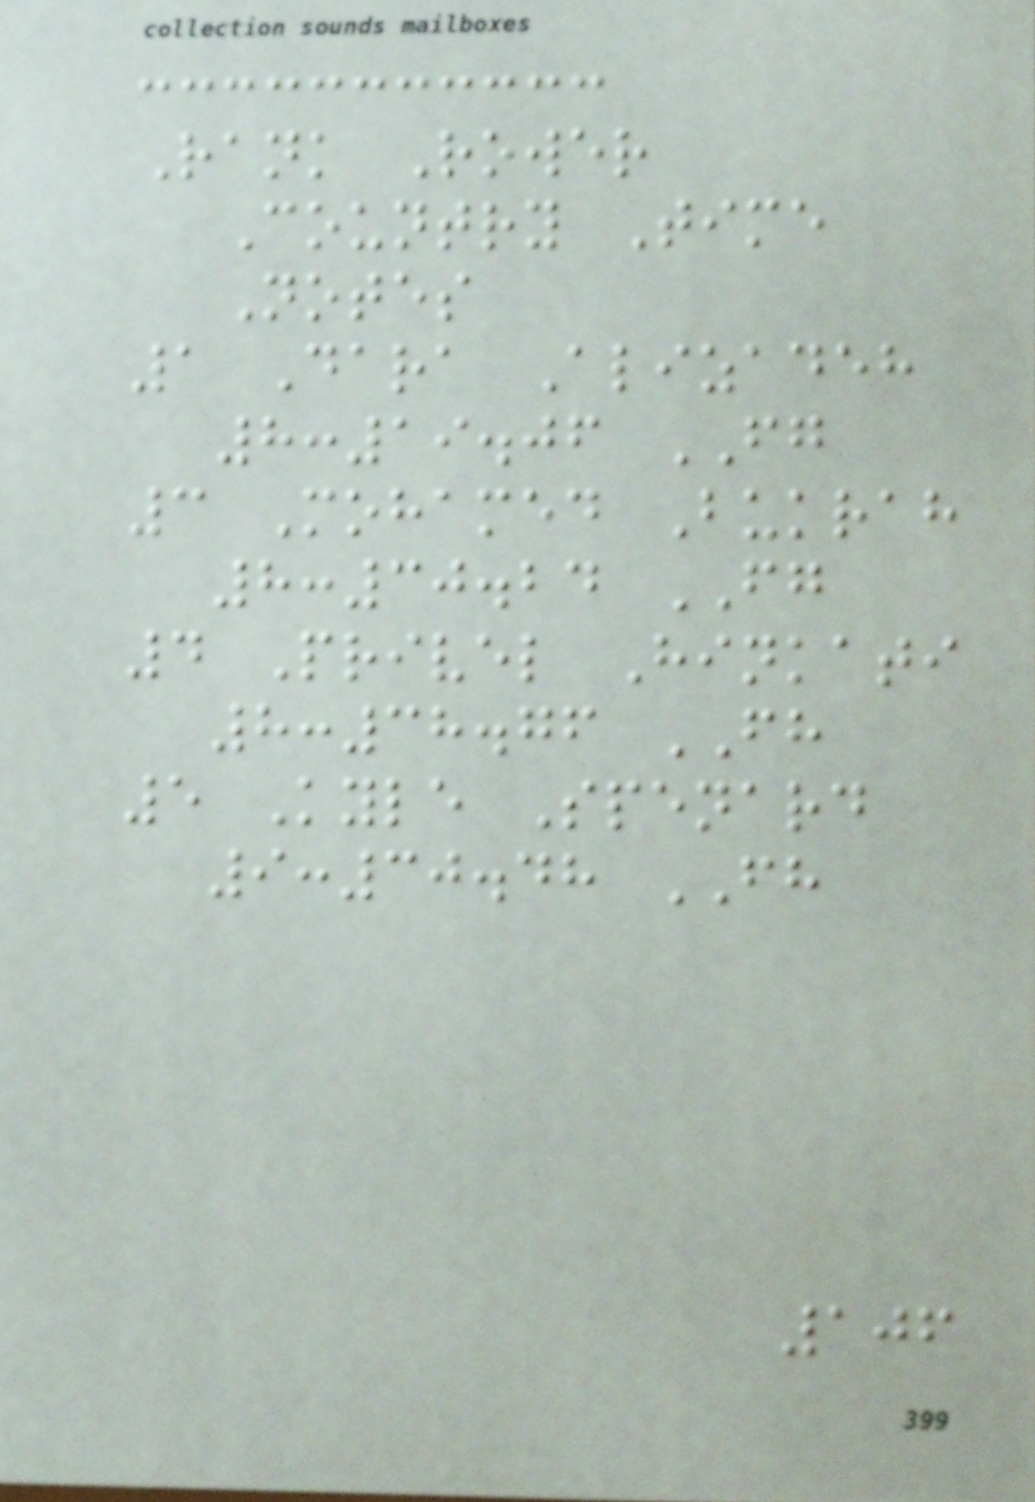Rank Rower
Country Time
Notes
1 Dara Alizadeh
8:19.06 FG
3 Mohamed Bukrah
8:30.24 FG
4 Privel Hinkati
8:38.76 FH
5 Kyle Spenard
9:30.48 FH
106
